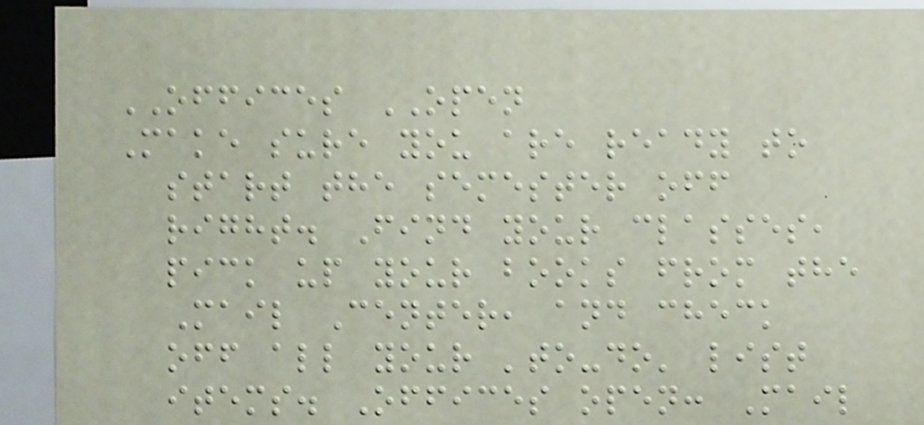OFFICES OPEN
Make sure you are ready to
start the semester off
right. Find your classes,
pick up your books from the
Mail Center, and check
off all your 'to-do' list
items. Offices open: Mail
